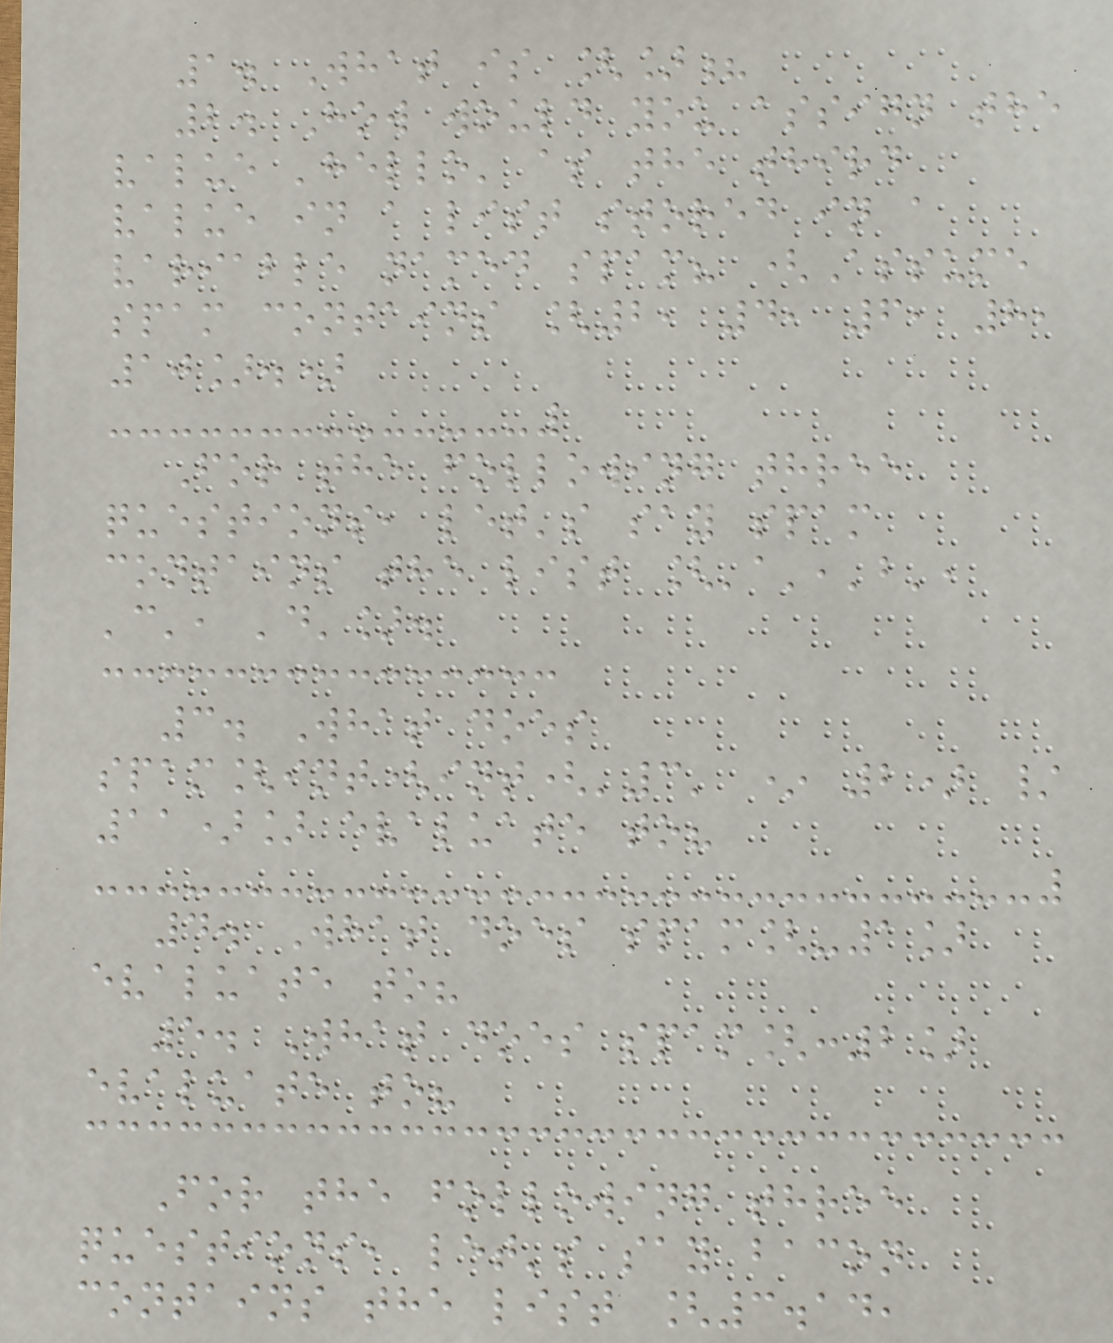1. What is []?
2. How would you assign the
value 'hello' as the third
value in a list stored in a
variable named spam? (Assume
spam contains [2, 4, 6, 8,
10].)
For the following three
questions, let's say spam
contains the list ['a','b',
'c', 'd'].
3. What does
spam[int(int('3' * 2) /
11)] evaluate to?
4. What does spam[-1]
evaluate to?
5. What does spam[:2]
evaluate to?
For the following three
questions, let's say bacon
contains the list [3.14,
